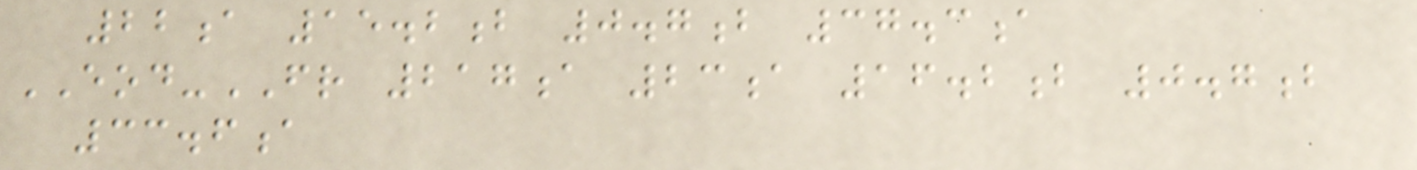22a 15.2b 0.7b 37.3a
EOD-FR 217a 23a 16.2b 0.7b
33.6a
